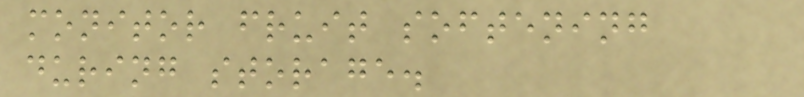monitor fruit softening
during storage.
